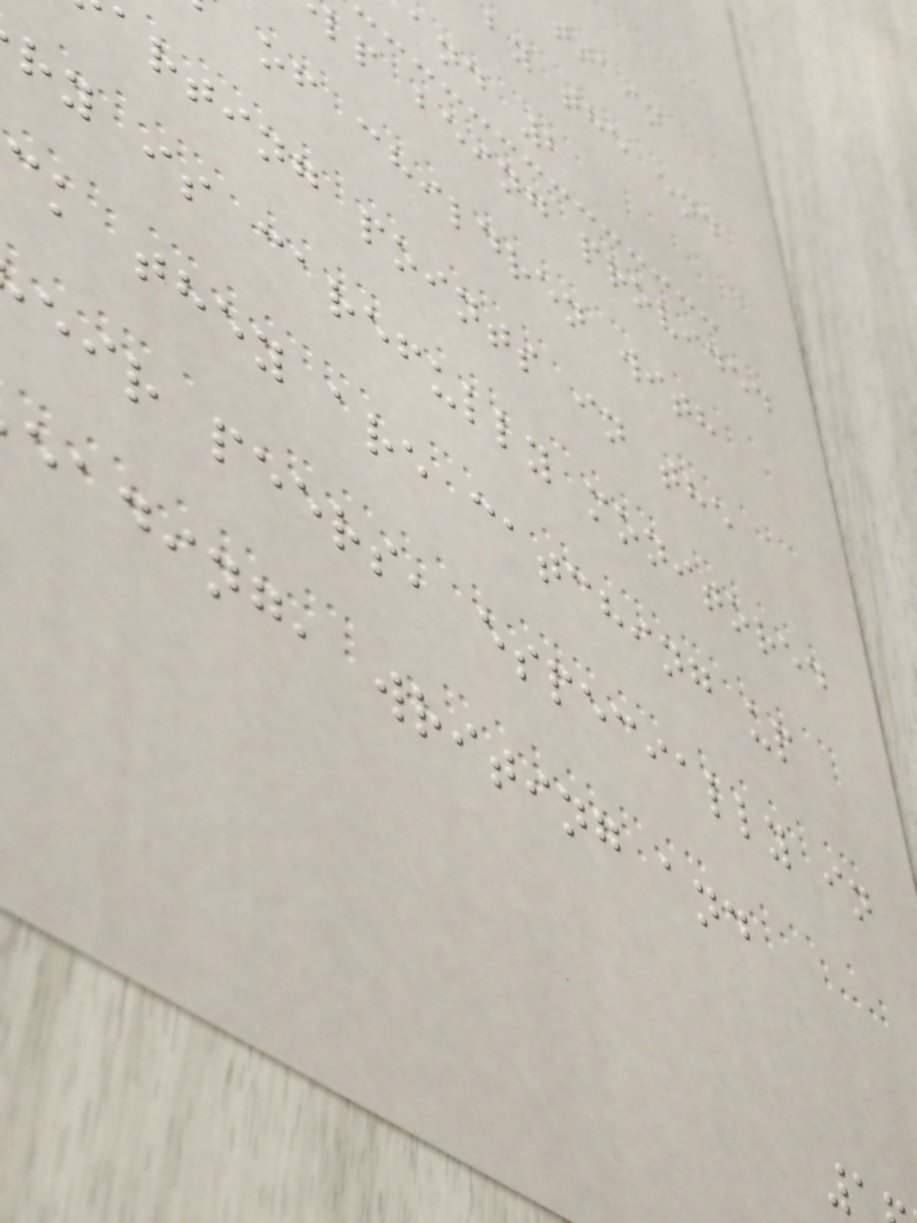by the end
and 2
lp being provided
of children with
arting points in the
ry is carefully monitored
ck they are catching up
eir peers, especially in
eading, writing and
